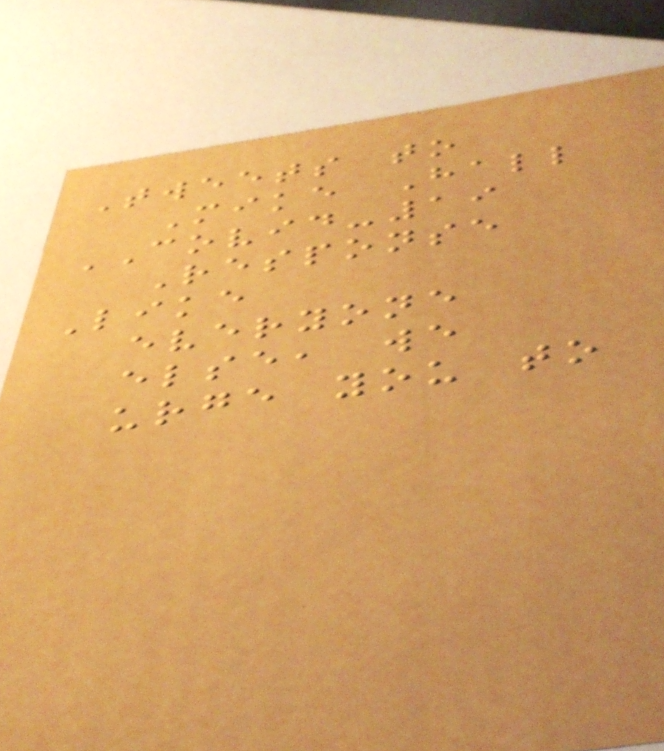Tweets to
Mike Hall
COVID-19
Response
Like
everyone
else, we
urge you to
